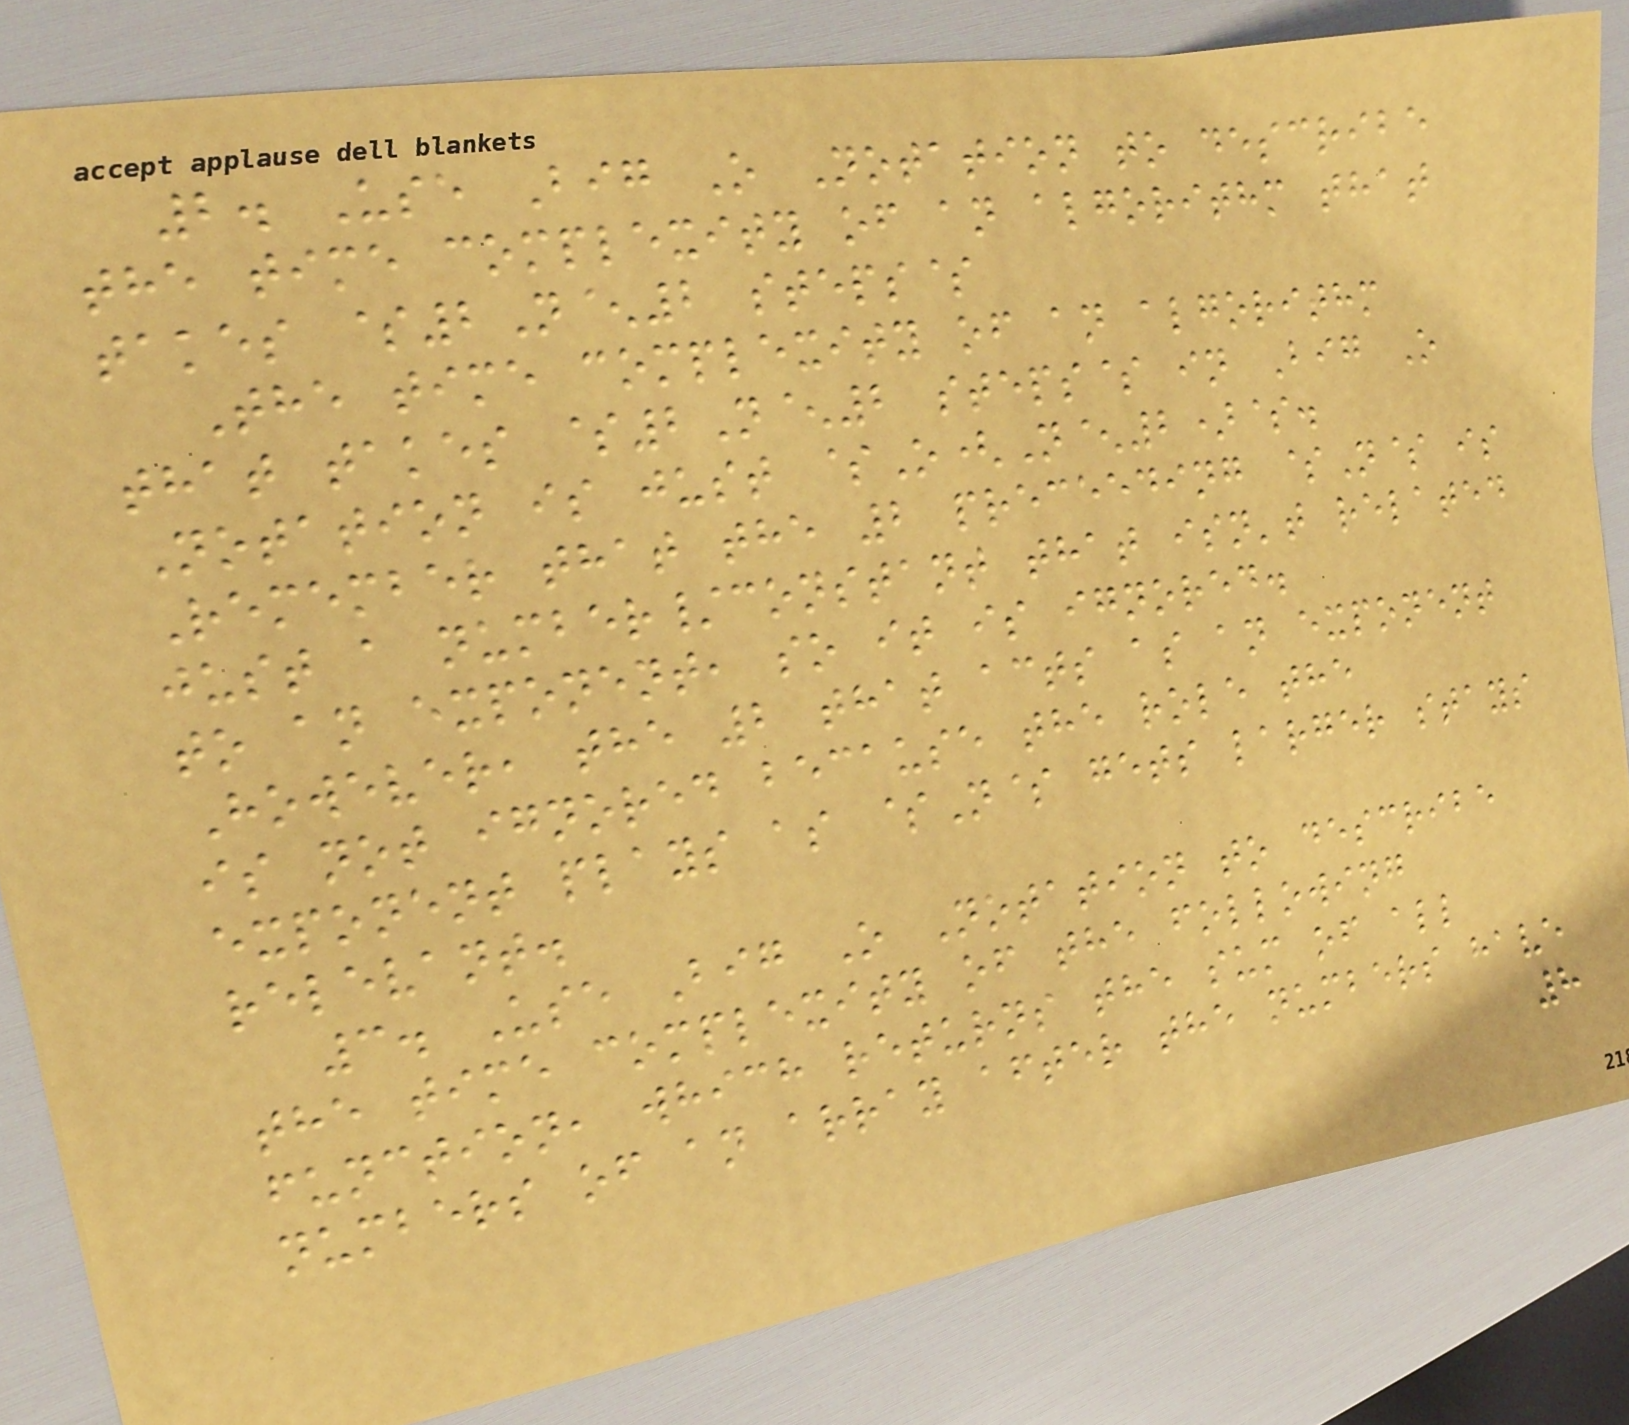2. Use Big O Notation to describe
the time complexity of an algorithm that
takes $2N^2 steps$
The time complexity of an algorithm
that takes $2N^2 steps$ in Big O
Notation is just $O(N^2)$.
Remember that the 2 preceeding $N$ is
just a number/constant that isn't related
to an exponent, so it is ignored.
However, the 2 that acts as an exponent
is not ignored because the role the
exponent plays as $N$ gets larger stays
relevant.
3. Use Big O Notation to describe
the time complexity of the following
function, which returns the sum of all
numbers of an array after the numbers have
8
